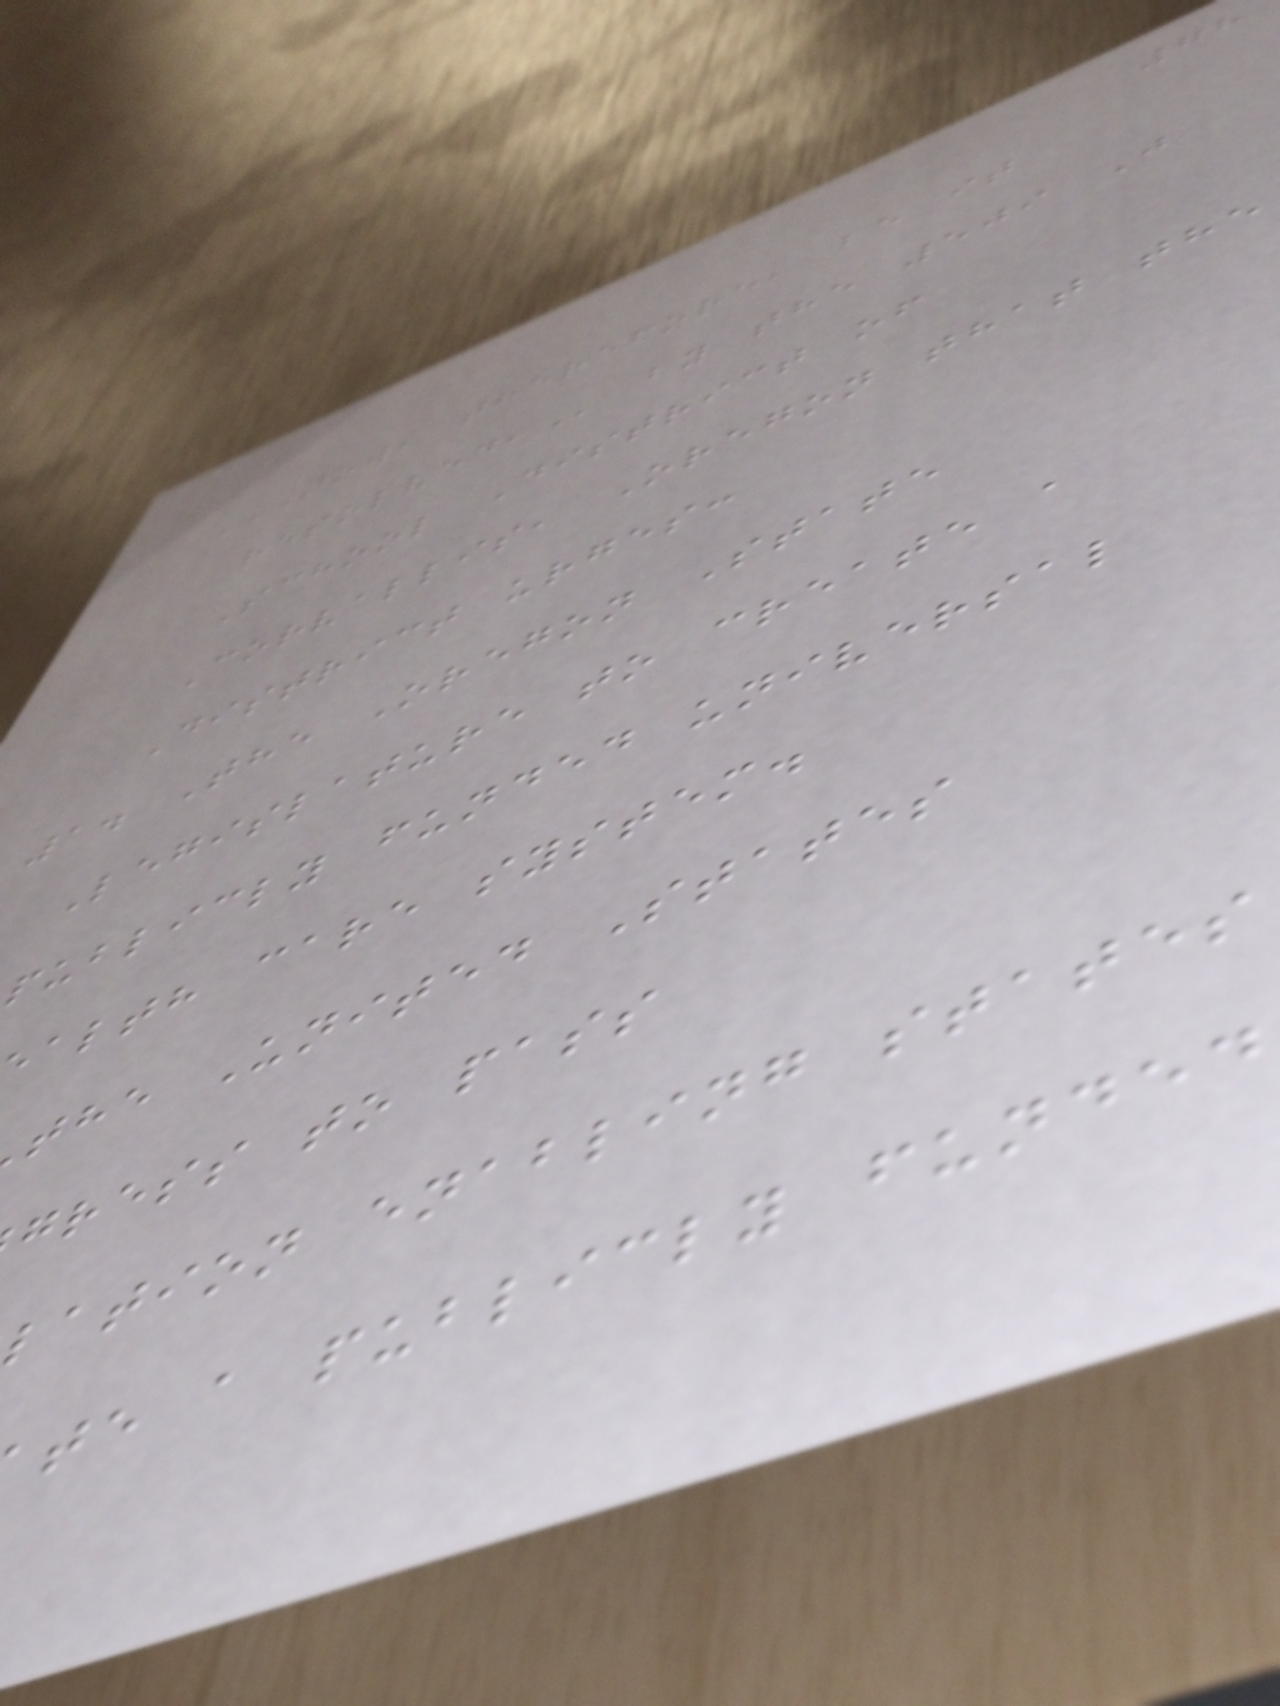78
NOW, THEREFORE, BE IT
by the 509 J
School District of
Corvallis, Oregon that the
District urges:
1. The Oregon State
Legislature to create a
publicly funded universal
alth care system.
the United States
gress to pass
lation enabling states
te a publicly funded
